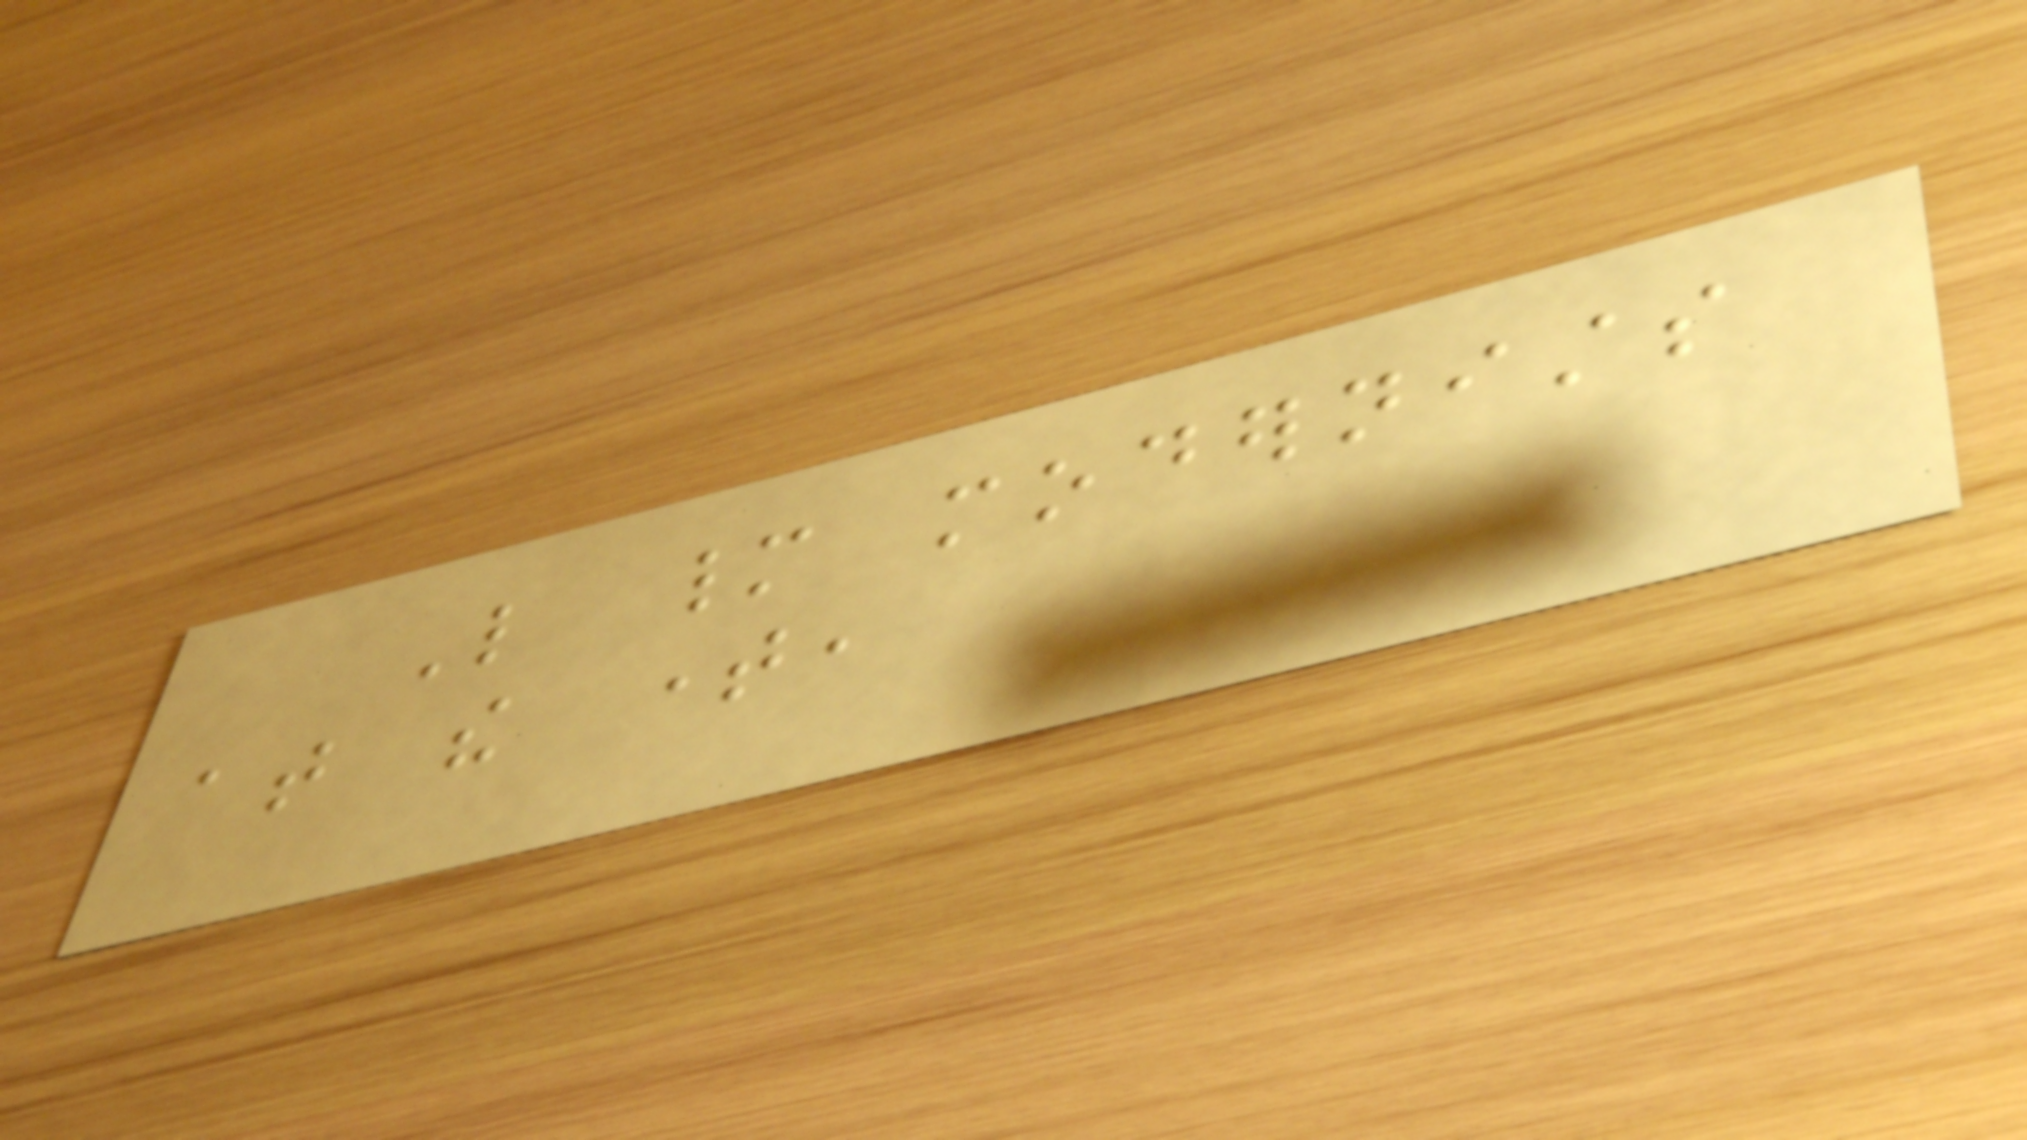Like many modernists
at the time,
